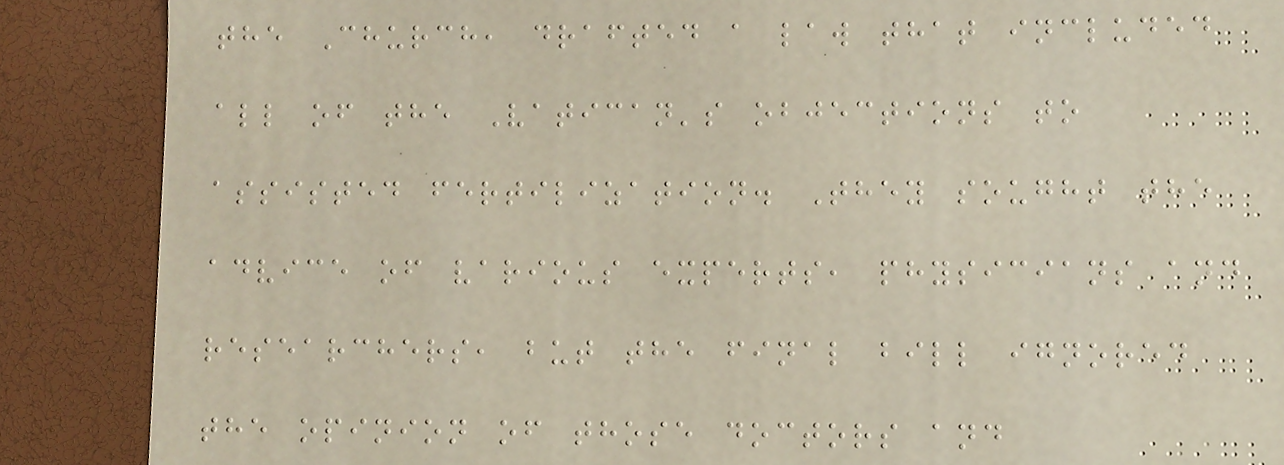the Church, drafted a law that included
all of the Vatican's objections to
assisted fertilization. They sought the
advice of various experts, physicians and
researchers, but the final bill ignored
the opinion of those doctors and
